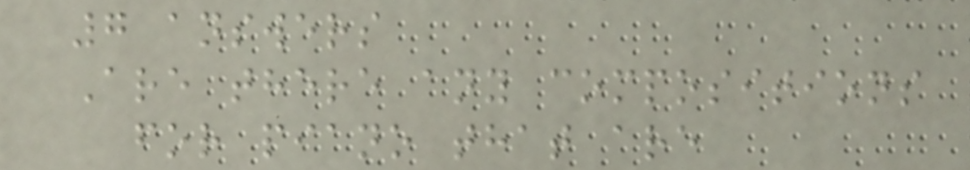7 answers
Are there any compositions
for piano that are
